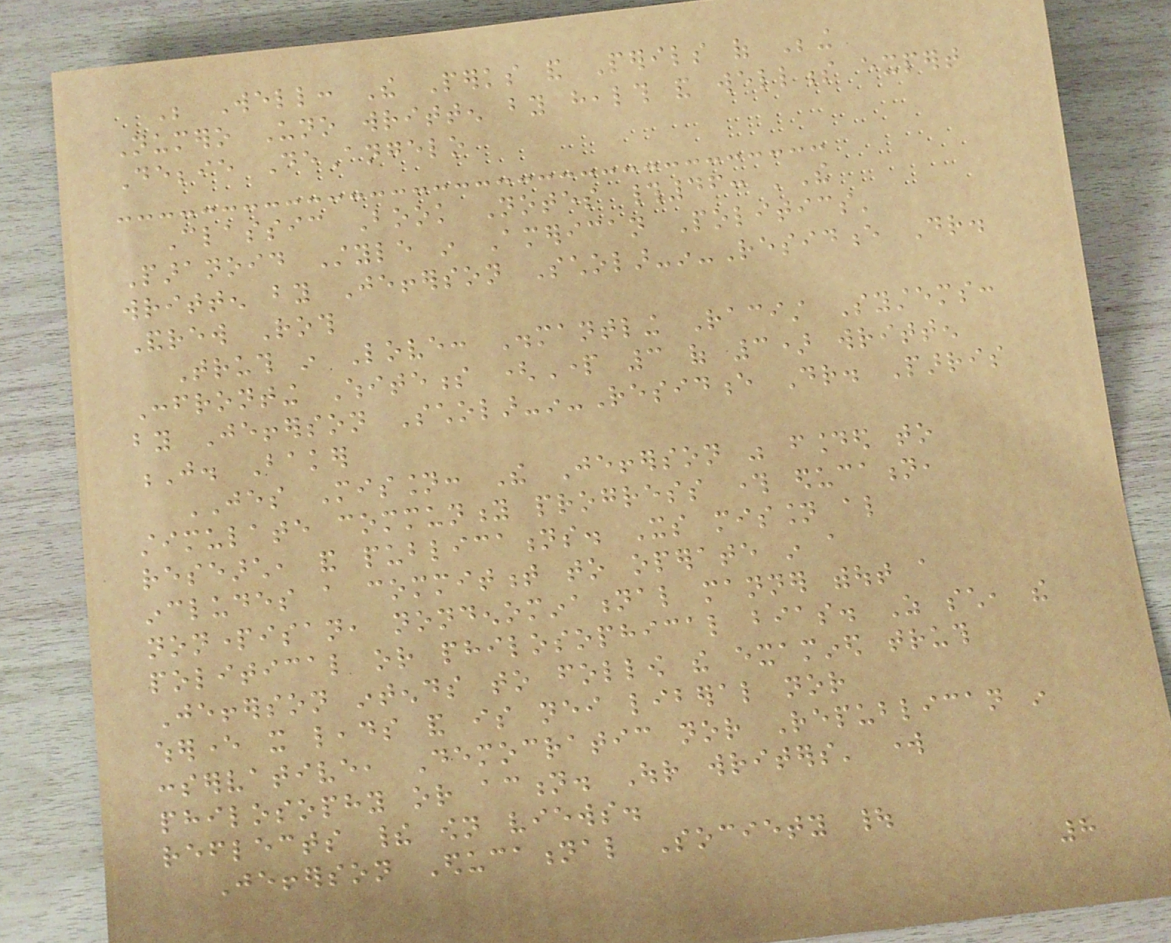Be Well: The Perks and Perils of Being
Numero Uno written by health and wellness expert
Debbie DeAngelo
Classic Book Notes #46: 'The
Paranoid Style in American Politics'
written by Jefferson Scholar-in-Residence Dr.
Andrew Roth
Truth in Love: Dismantling Racist Systems:
Confronting Whiteness (Part 3 of 3) written
by Jefferson Scholar-in-Residence Dr. Parris
J. Baker
JES Mission: The Jefferson was founded to
stimulate community progress through education,
research, and publications. Its mission also
includes a commitment to operate in a
nonpartisan, nondenominational manner without a
political or philosophical bias. As such, the
Jefferson intends to follow the examined truth
wherever it leads and is neither liberal nor
conservative, Democratic nor Republican in
philosophy or action. Our writers' work
reflects their own views.
Jefferson Educational Society |
8
